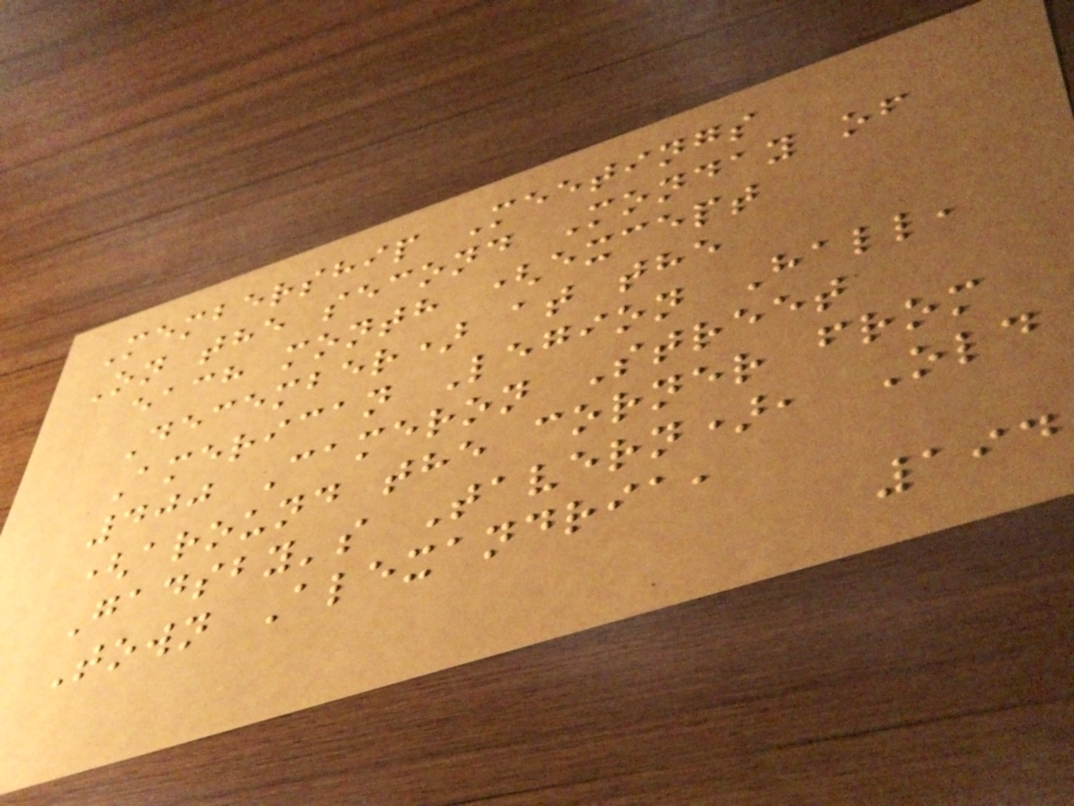Membership Meetings
On the second Monday of
each month (except
December) at the
American Legion Hall,
400 Cameron Street
(around the corner from
Gadsby's Tavern), Old
Town Alexandria,
194
